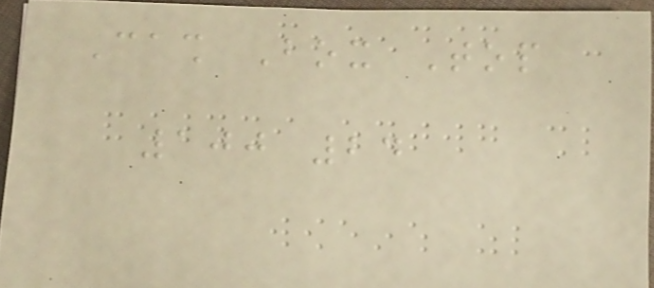Cash Box Top
100 24
